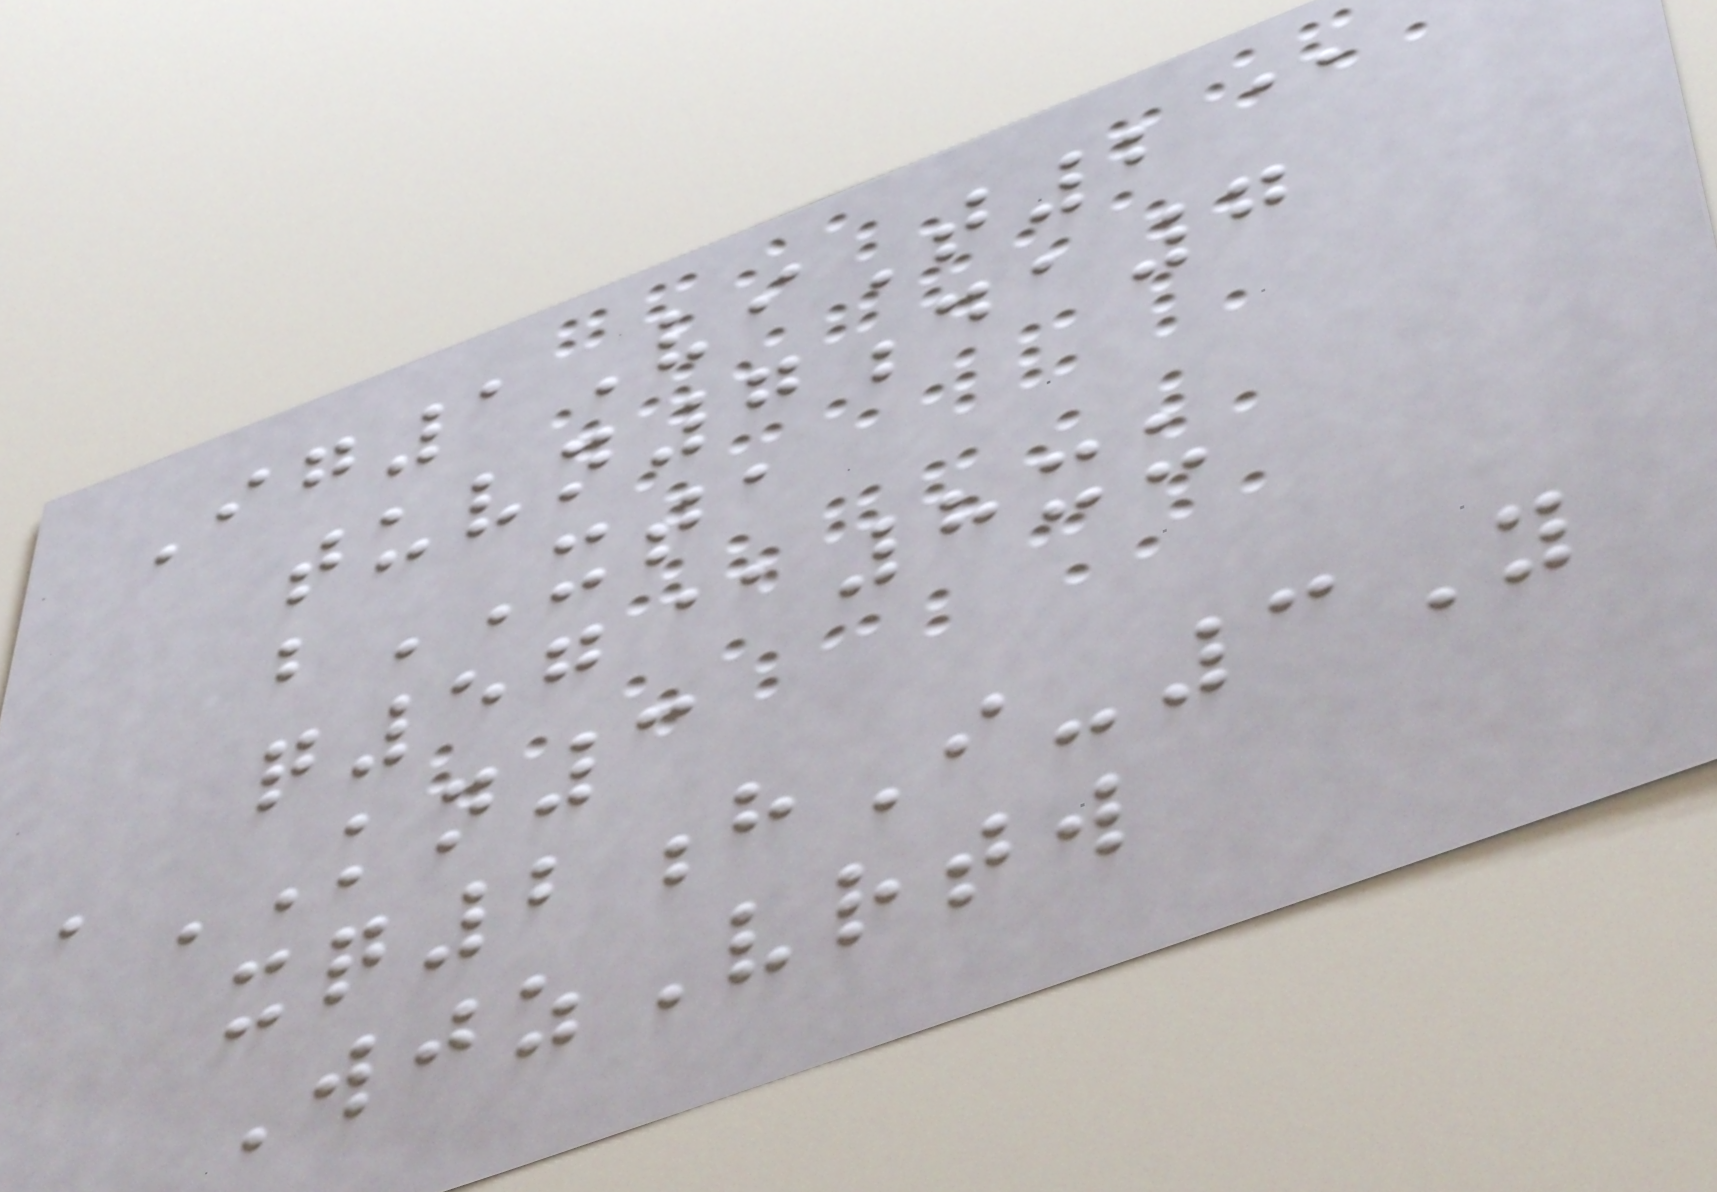Ig1ViT2@
tuvn7da7
bXTA
q57@8xu
aKN3
xq2hI-3Y
WjzVrtw
